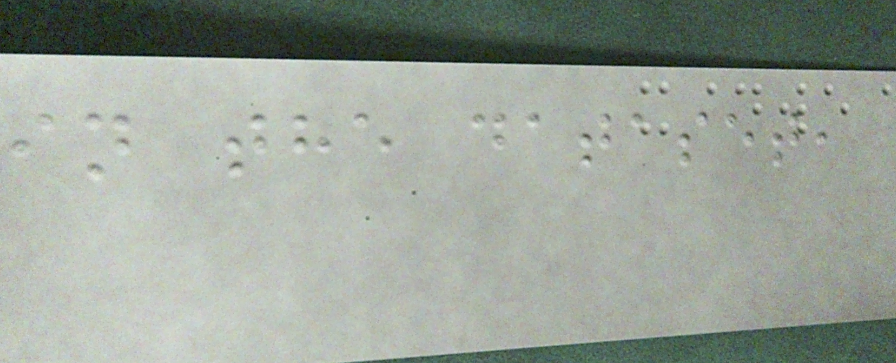in the dataset,
